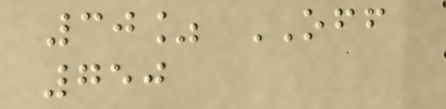30% OFF
750
